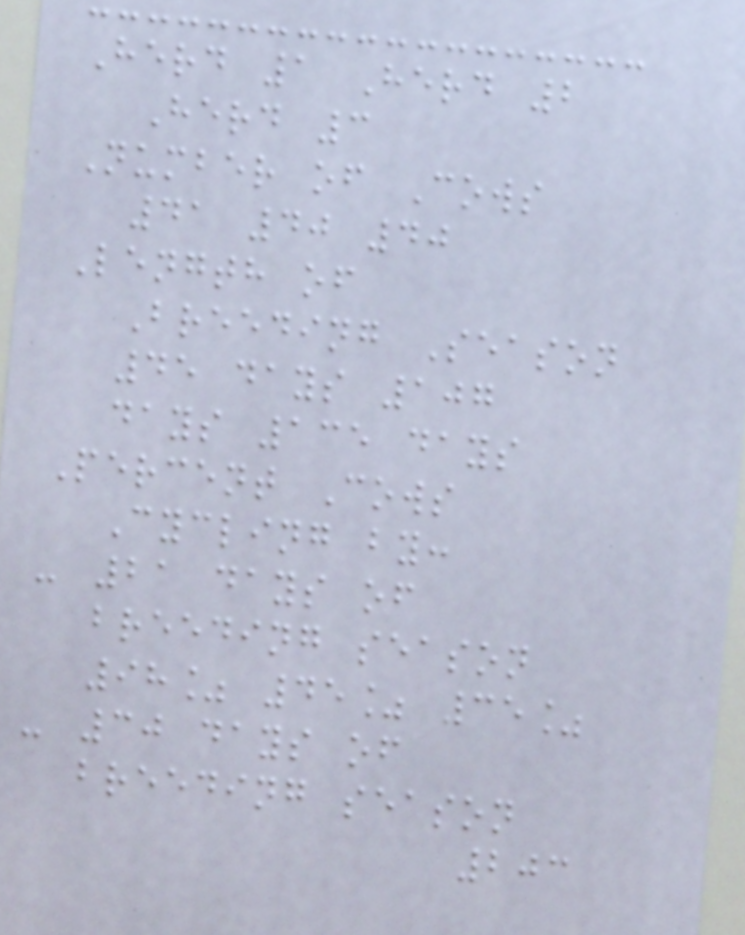Herd 1 Herd 2
Herd 3
Number of Cows
41 40 40
Length of
Breeding Season
45 days 107
days 135 days
Percent Cows
Cycling by:
- 21 days of
breeding season
98% 45% 35%
- 30 days of
breeding season
203
